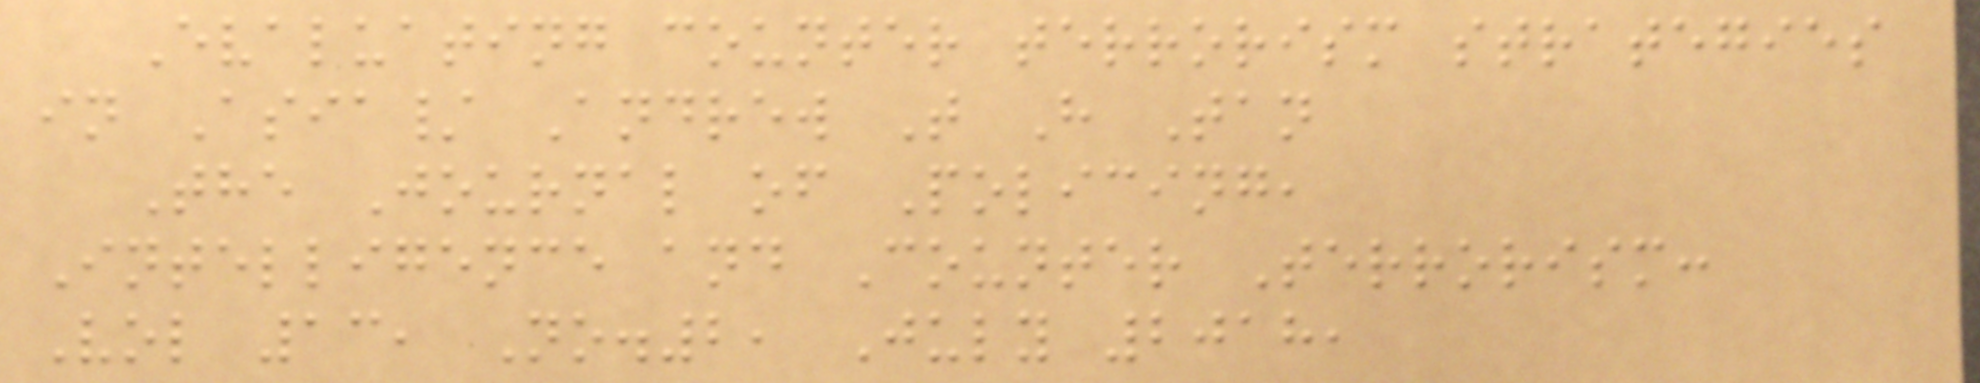Evaluating counter terrorism strategies
in Asia/ Andrew T H Tan
The Journal of Policing,
Intelligence and Counter Terrorism:
Vol 13, No.2, July 2018,
